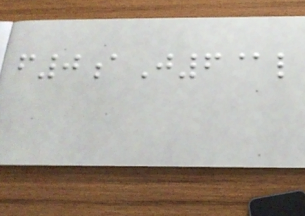f0aJ6@l
